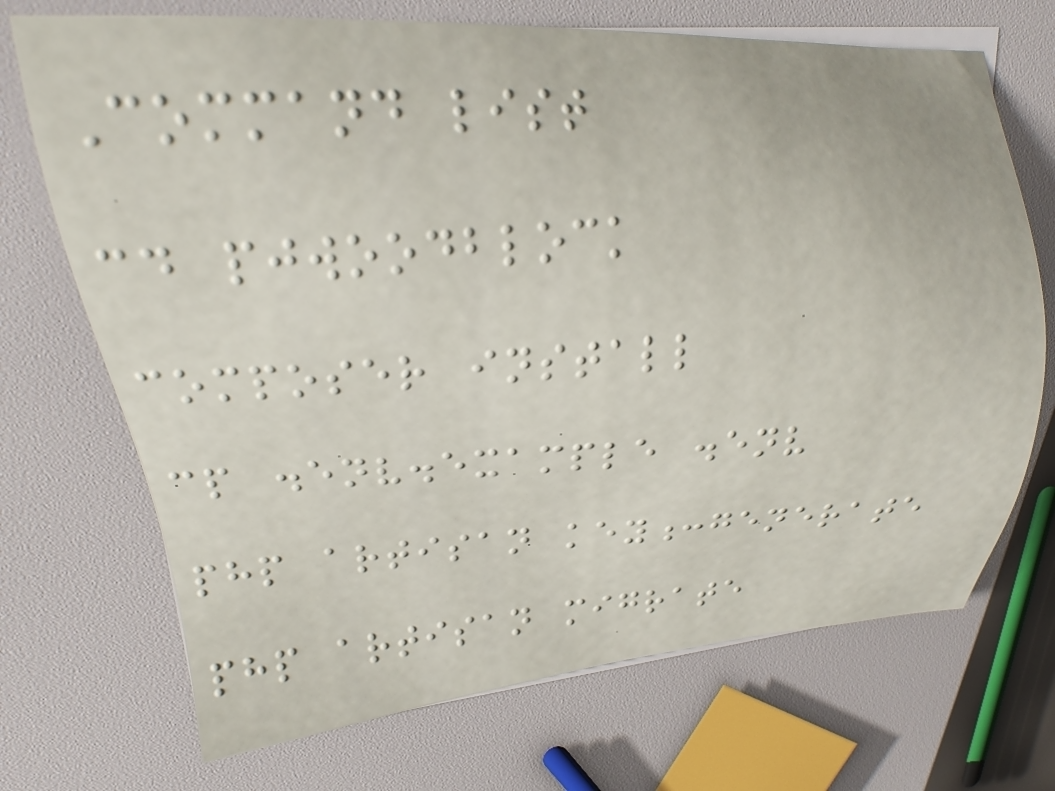Command list
cd pjwoodblock
composer install
cp .env.example .env
php artisan key:generate
php artisan migrate
